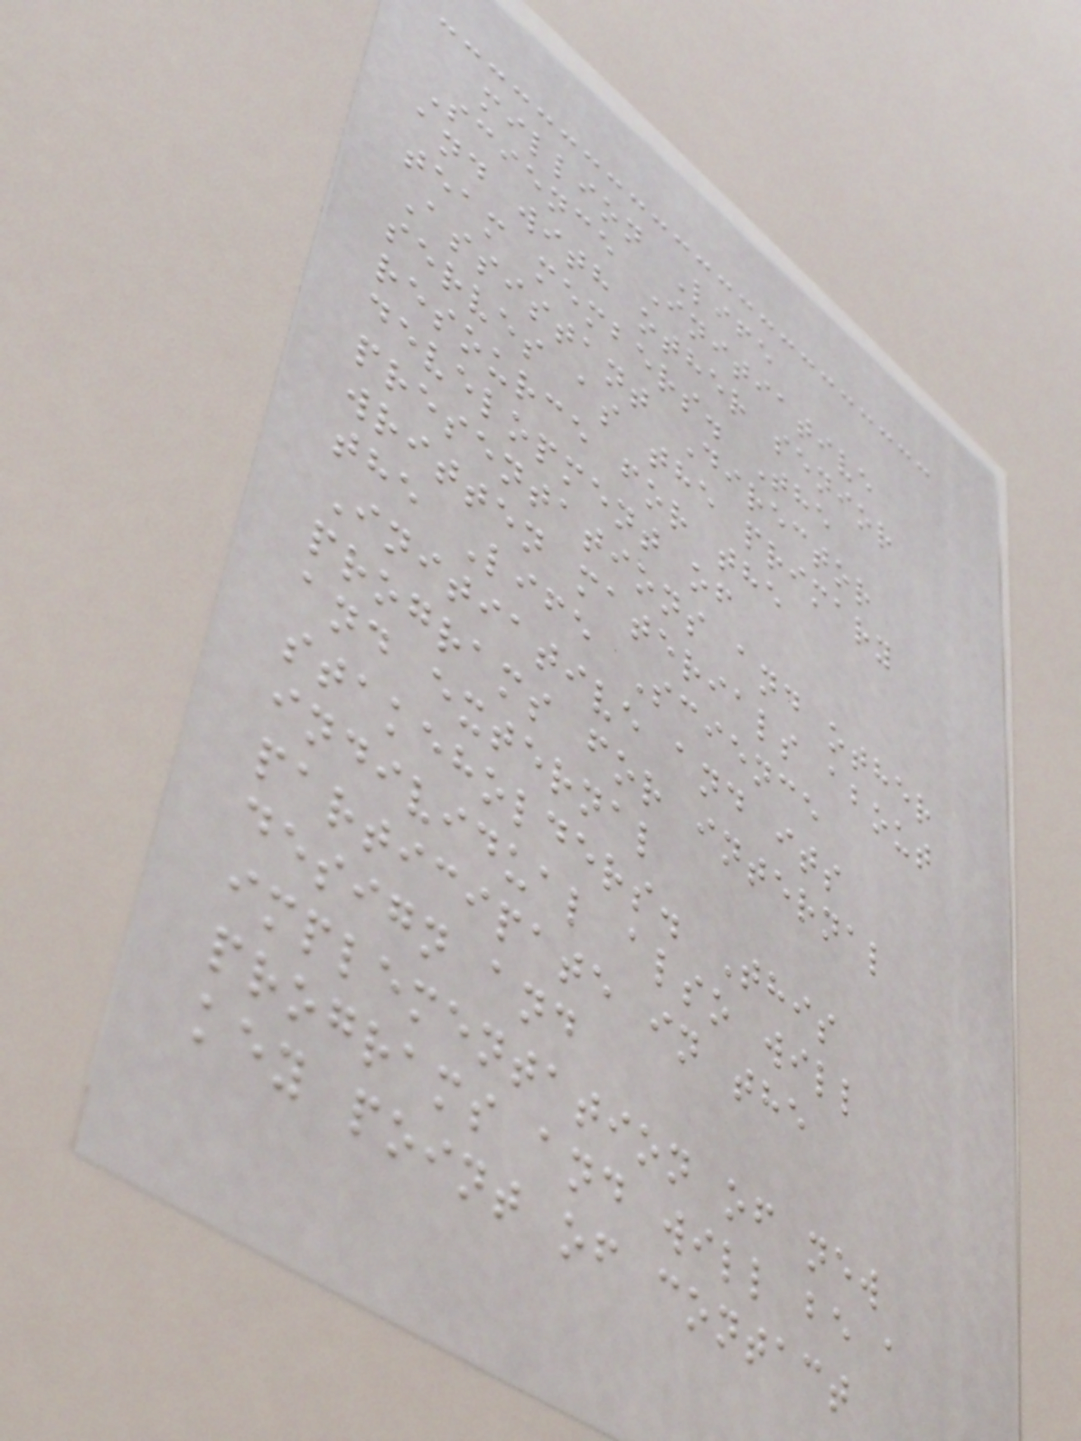million Life
Science Initiative
and with other senior
team members. The
Assistant Director
serves as the primary
resource for the
development of
presentations and other
written materials about
the Life Science
Initiative and its
programs for internal
and external
stakeholders. This
individual also will
participate in the
design and
implementation of new
programs and will be a
key point of contact
